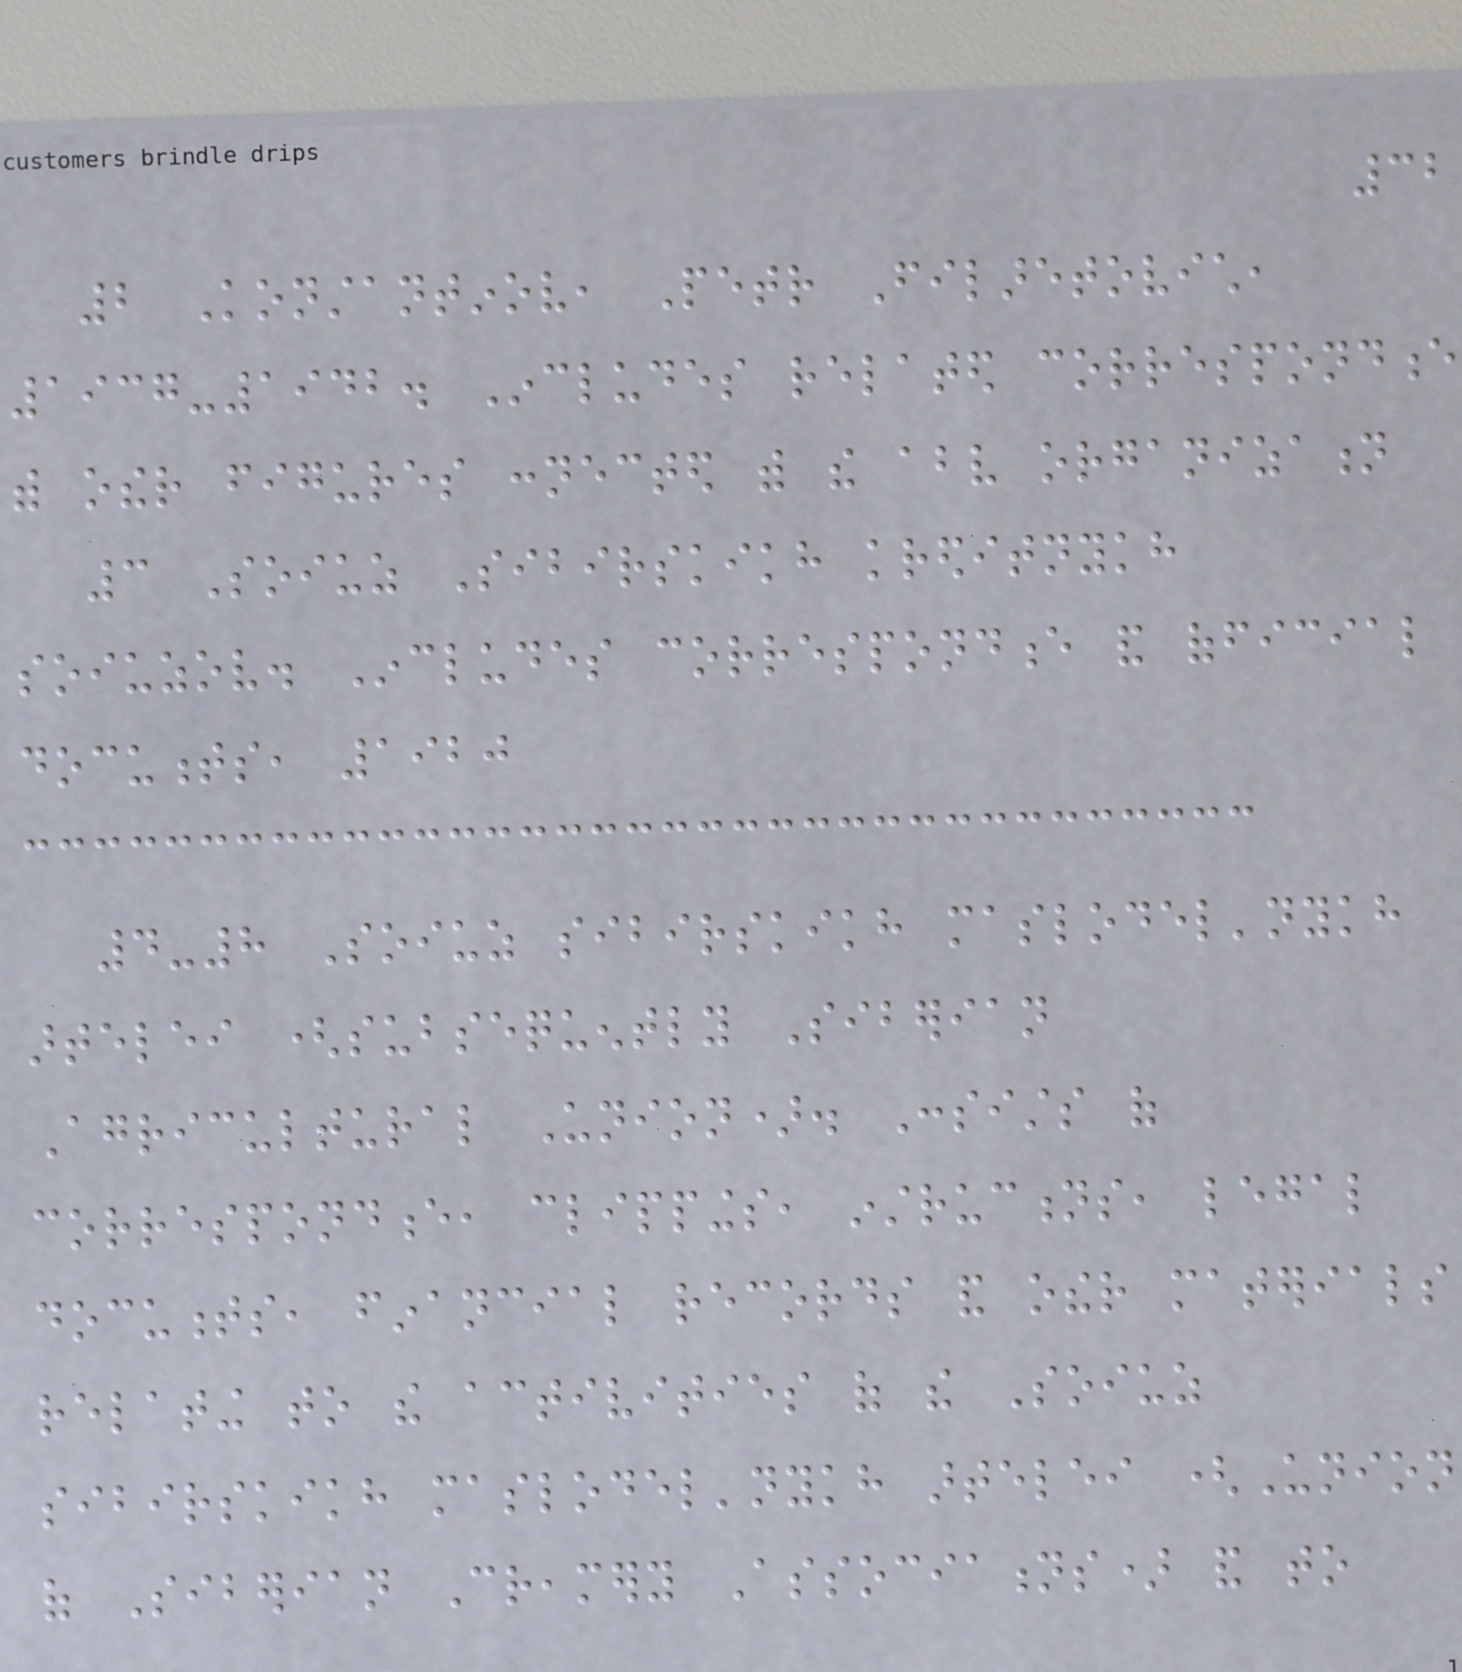32
2 Konstantinov, Petr Filaretovich,
1937-1942. Includes related correspondence
with other figures connected with the above organization
3 Soiuz Sibirskikh kreditnykh
soiuzov. Includes correspondence and official
documents, 1920
4-8 Soiuz sibirskikh maslodel'nykh
artelei (subsequently Siberian
Agricultural Union). Consists of
correspondence, clippings, instructions, legal
documents, financial records and other materials
relating to the activities of the Soiuz
sibirskikh maslodel'nykh artelei (Union
of Siberian Creamery Associations) and to
